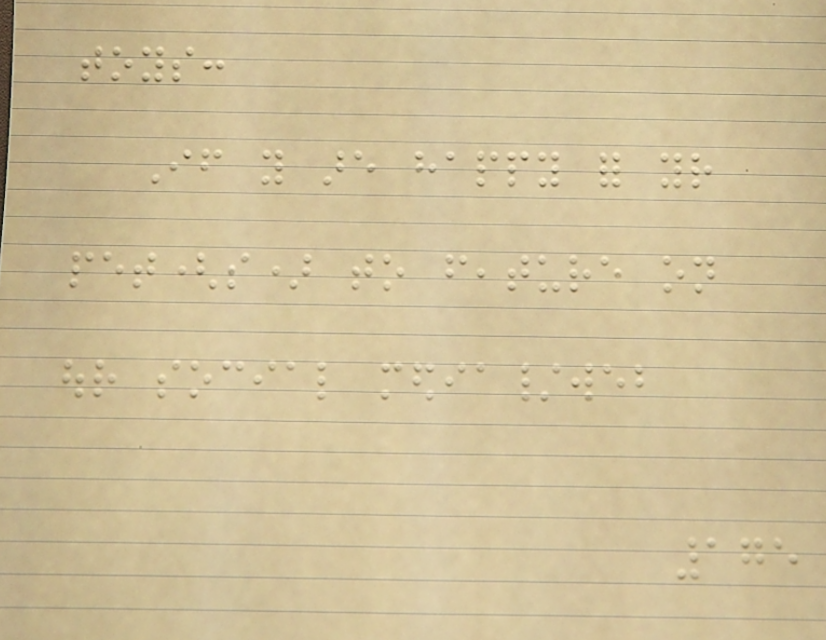toys:
If you are happy for your
pet(s) to feature on
our social media/web
175
